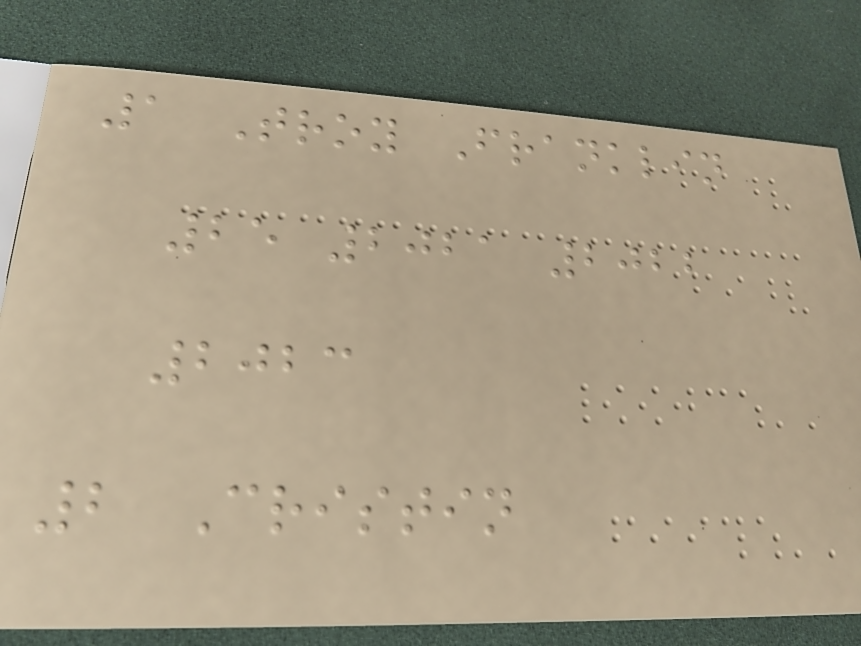1 Troy Franklin
25 2021 2022
2023
2 Cristin
